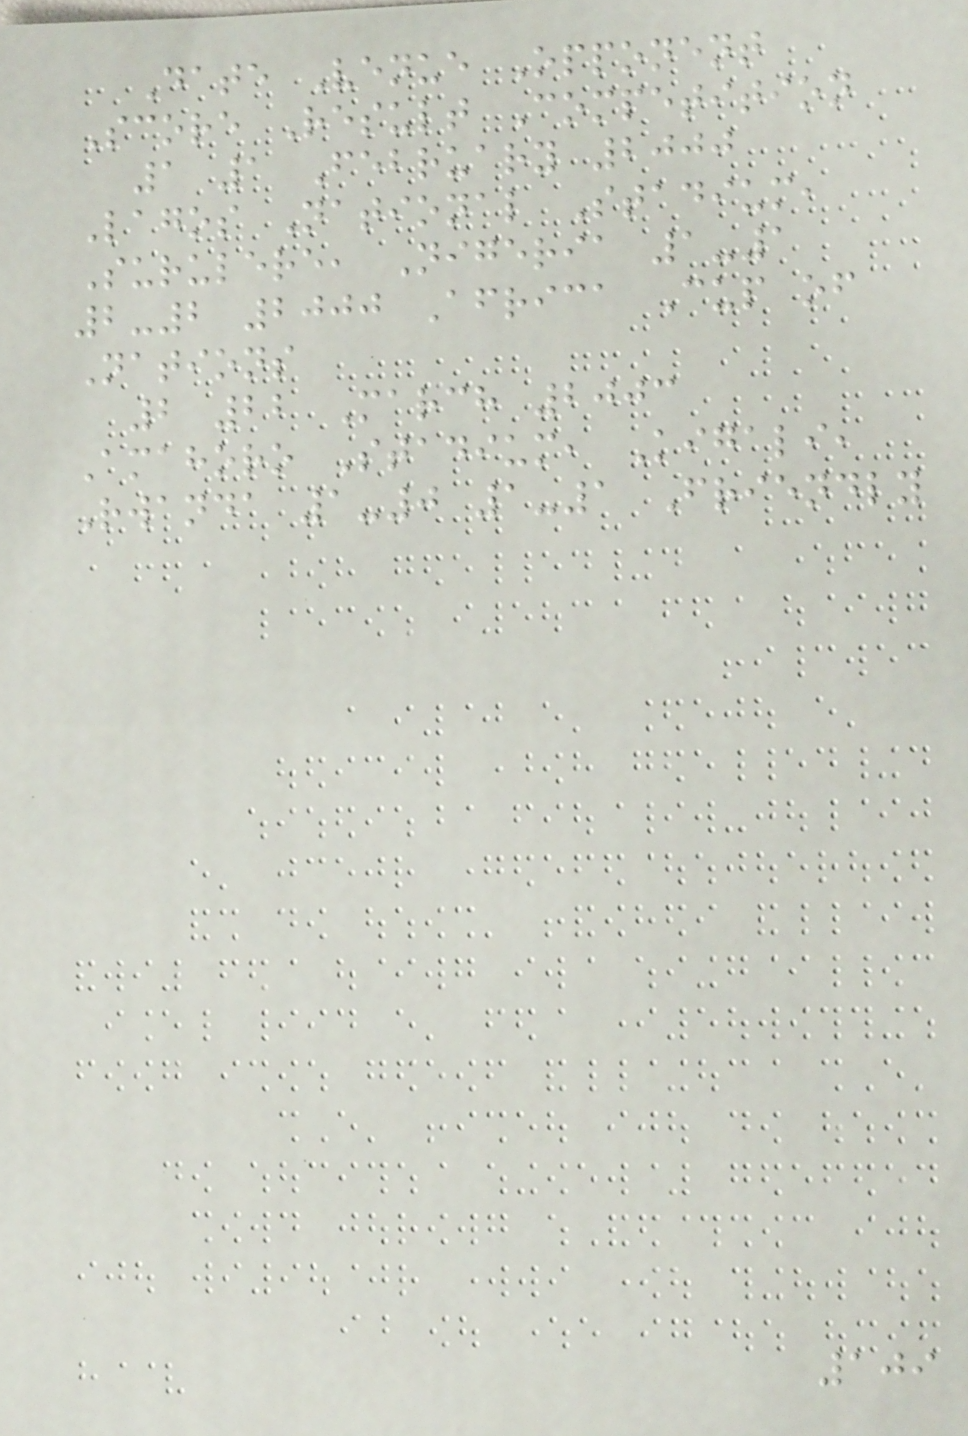Date Venue Opponent
Score Result Competition
1 1 February 2000
Lagos National Stadium,
Surulere, Nigeria 1-1
2-2 2000 Africa Cup of
Nations
2 22 March 2003
Amahoro Stadium, Kigali,
Rwanda 1-0 1-1 Friendly
109
